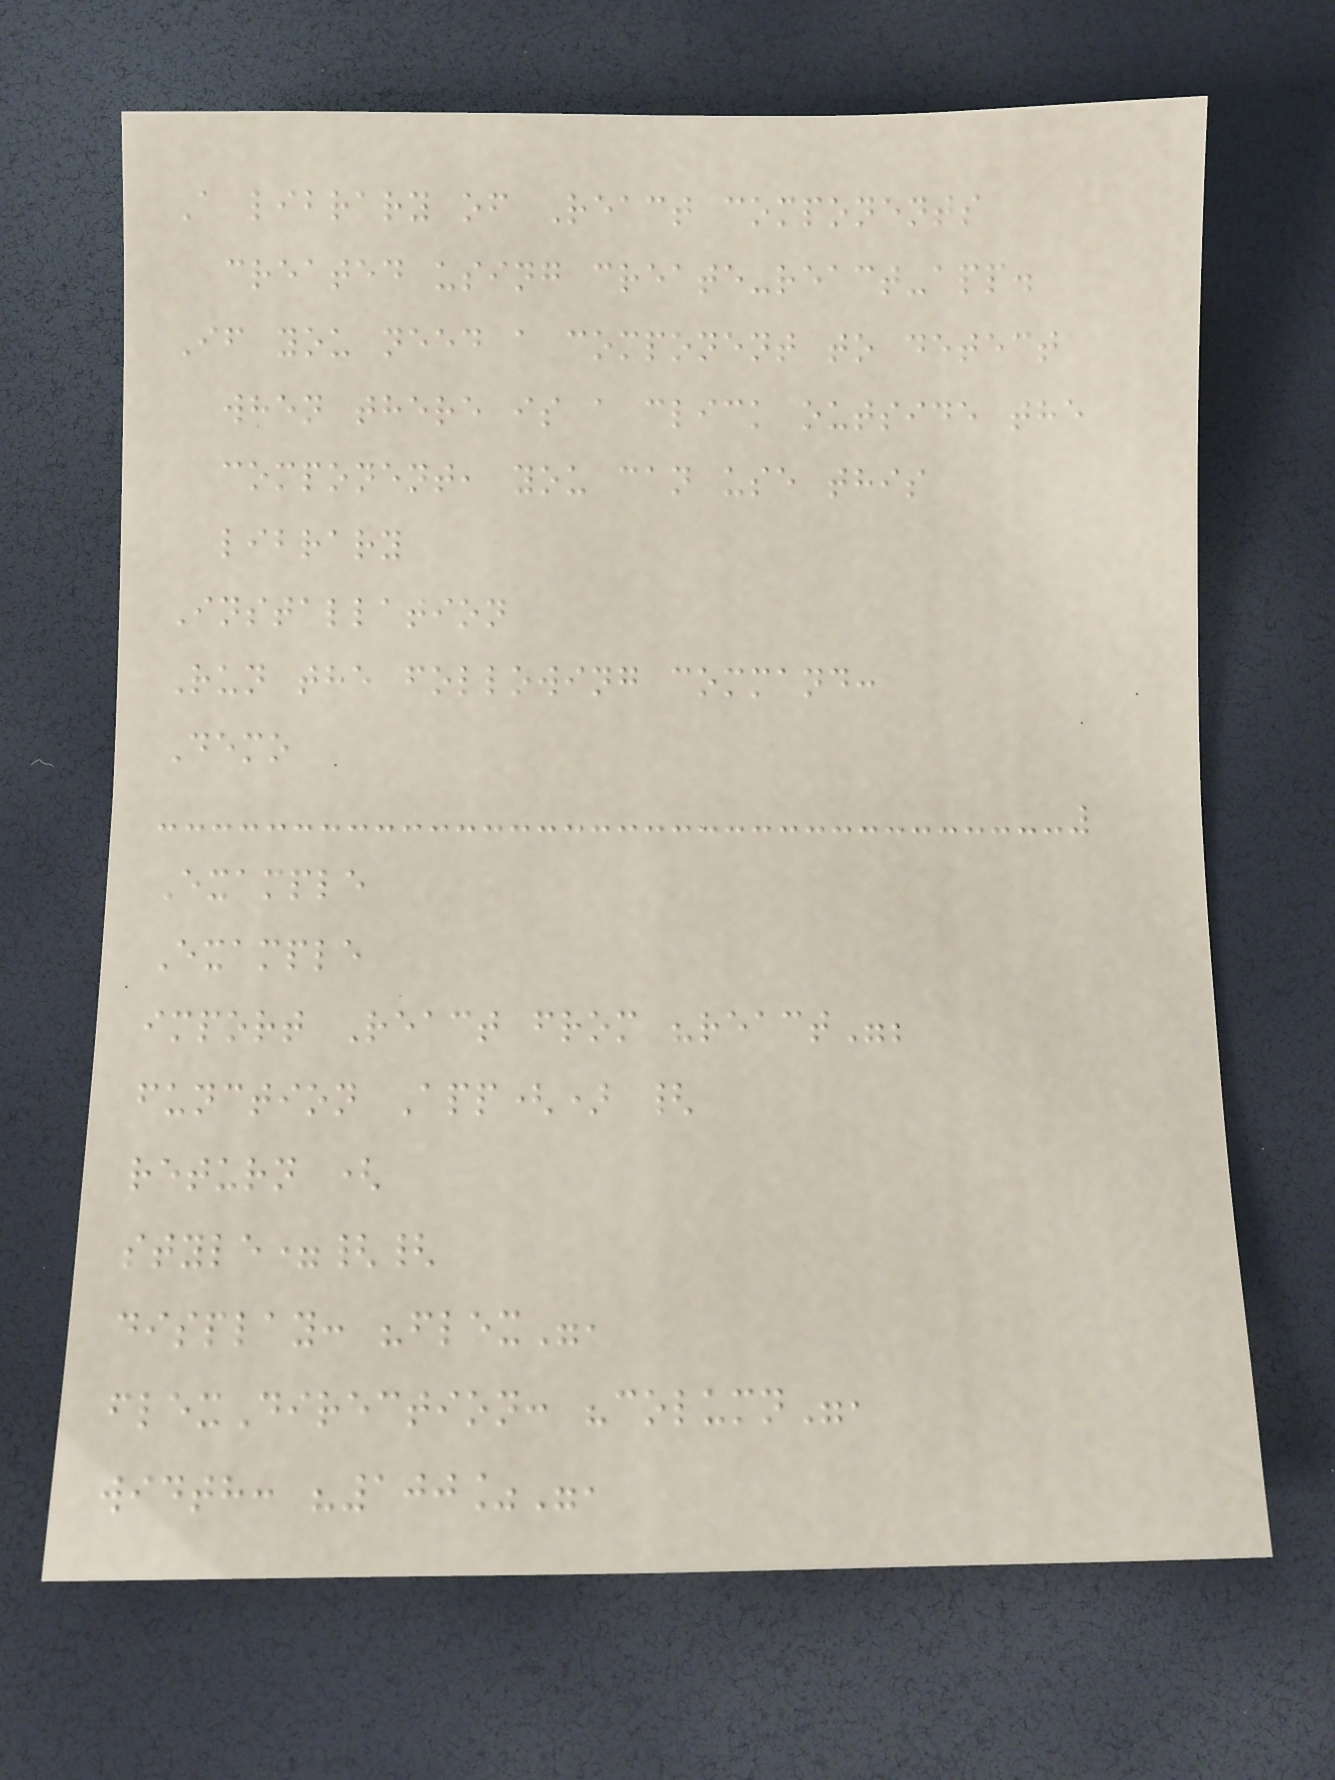A library of React components
created using create-react-app.
If you need a component to detect
when there is a click outside the
component, you can use this
library
Installation
Run the following command:
Demo
Example
Example
import React from "react";
function App() {
return (
style={{
display: "flex",
flexDirection: "column",
width: "100%",
